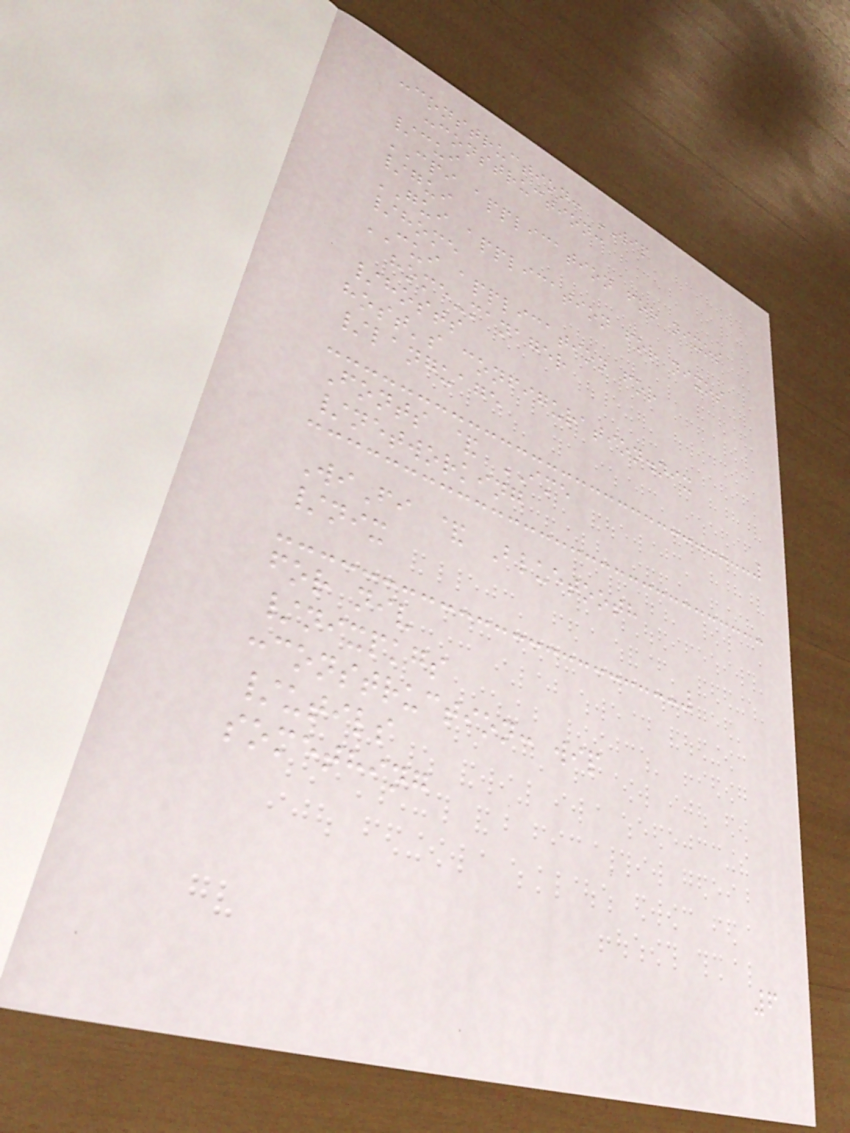:construction: WIP
:construction:
/cui
CPI application for nixos
/gui
GUI application for nixos
/home
CUI application for
home-manager
/hosts
host's configuration.nix
/language
Fonts & IME
/networking
WiFi & Bluetooth
/nix
for niv
/nixpkgs
:construction: wip
/utils
something
6
